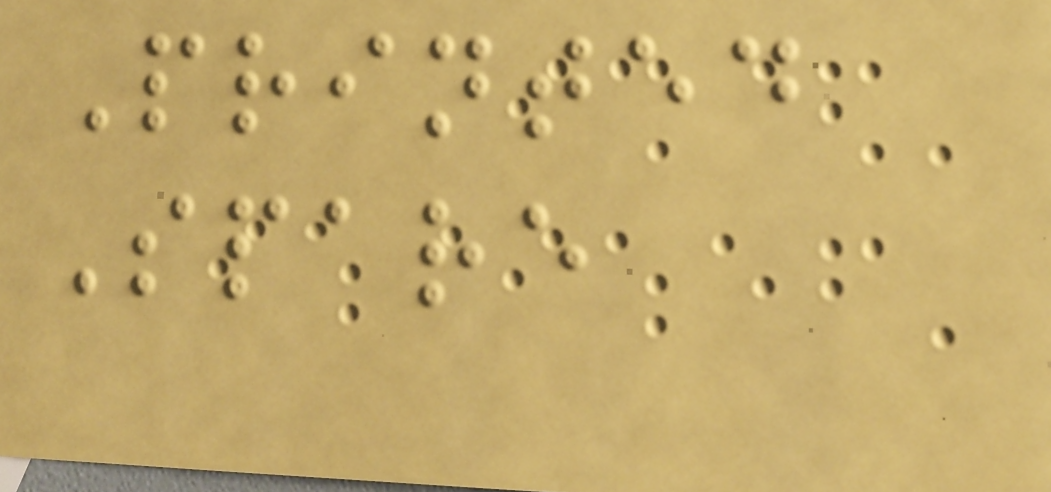Printed
Spare
